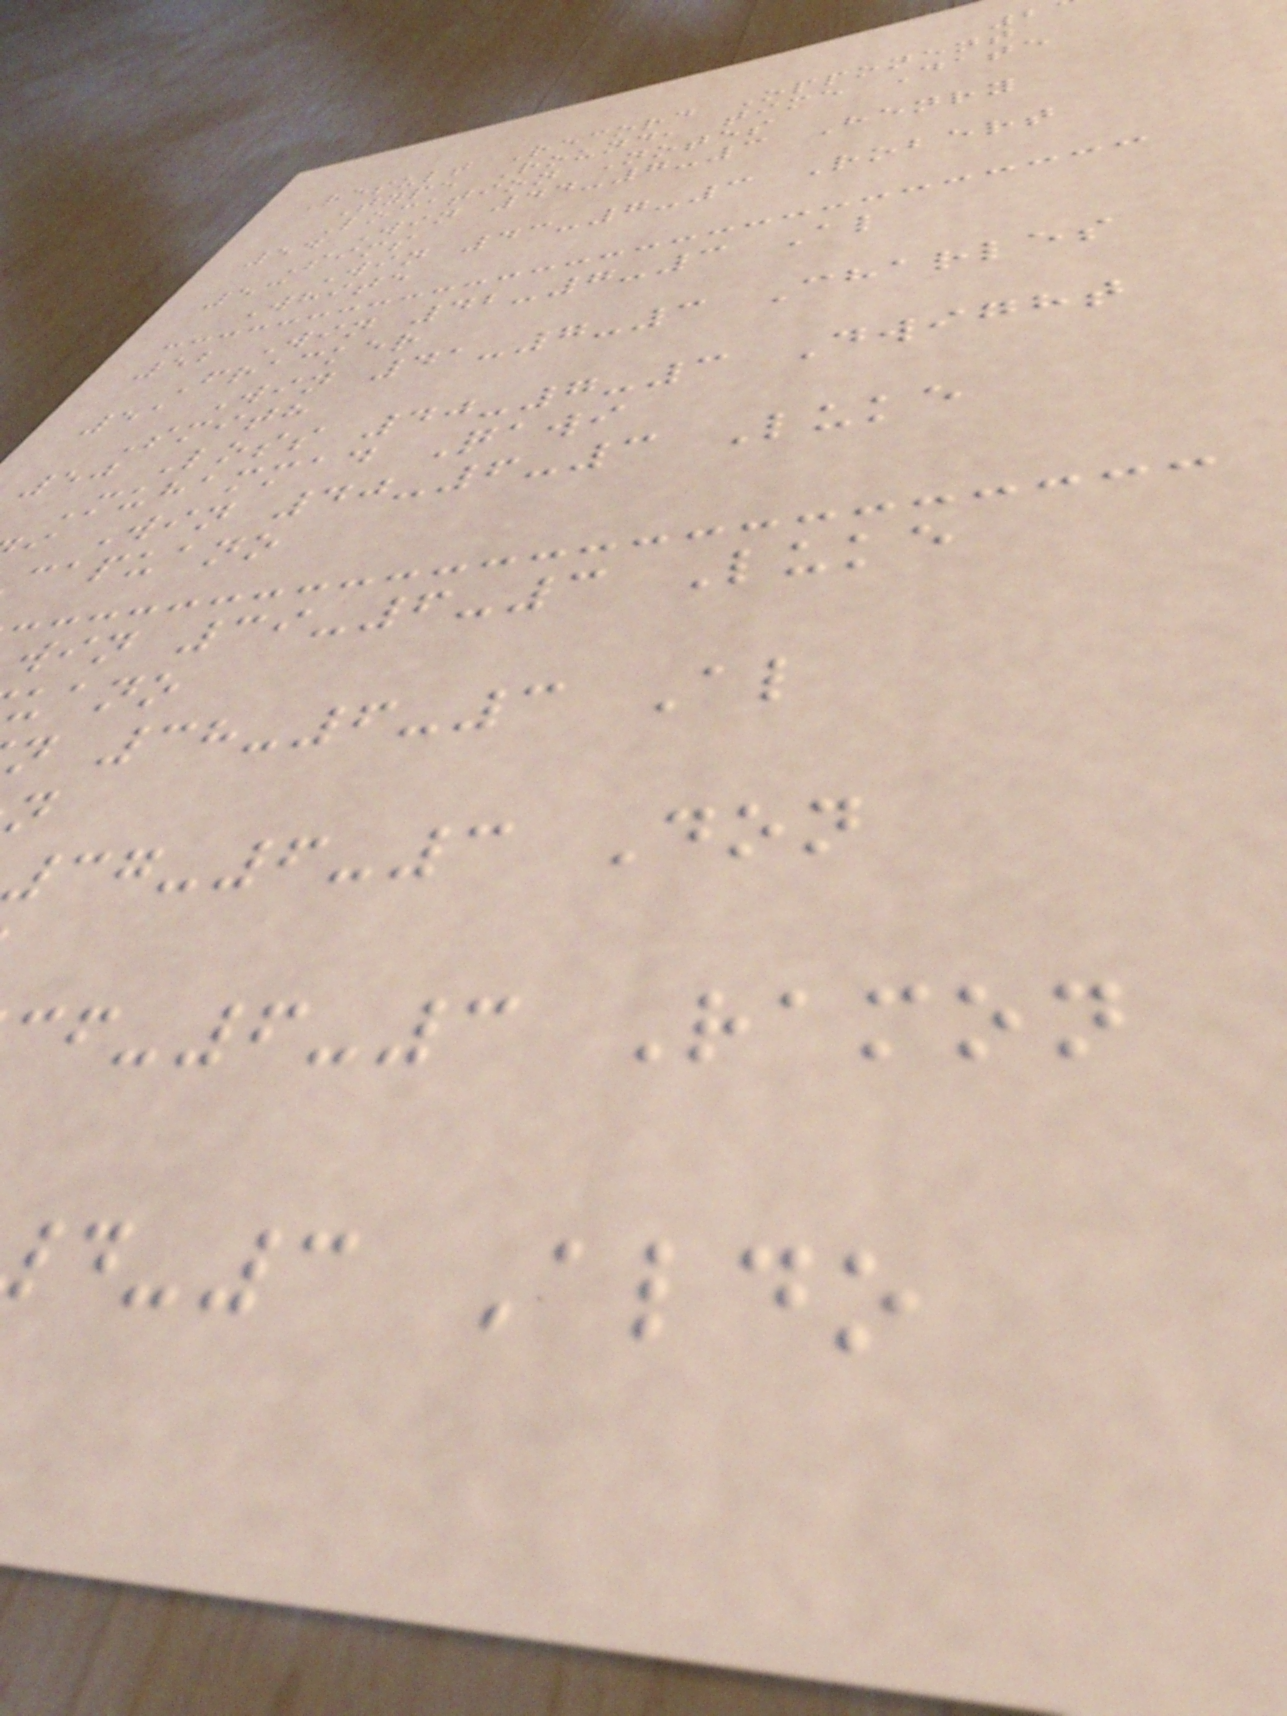Result Record Opponent
Type Round, time Date
Location Notes
54 Win 44-7-3 Henry
Sims
53 Win 43-7-3 Robert
White
52 Win 42-7-3 Al
Fracker
51 Win 41-7-3 Charles
Smith
50 Loss 40-7-3 Dwight
Muhammad Qawi
i Win 40-6-3 Luke
capuano
win 39-6-3 Luke
uano
n 38-6-3 Al
37-6-3 Don
-6-3 Ramon
-3 Aldo
